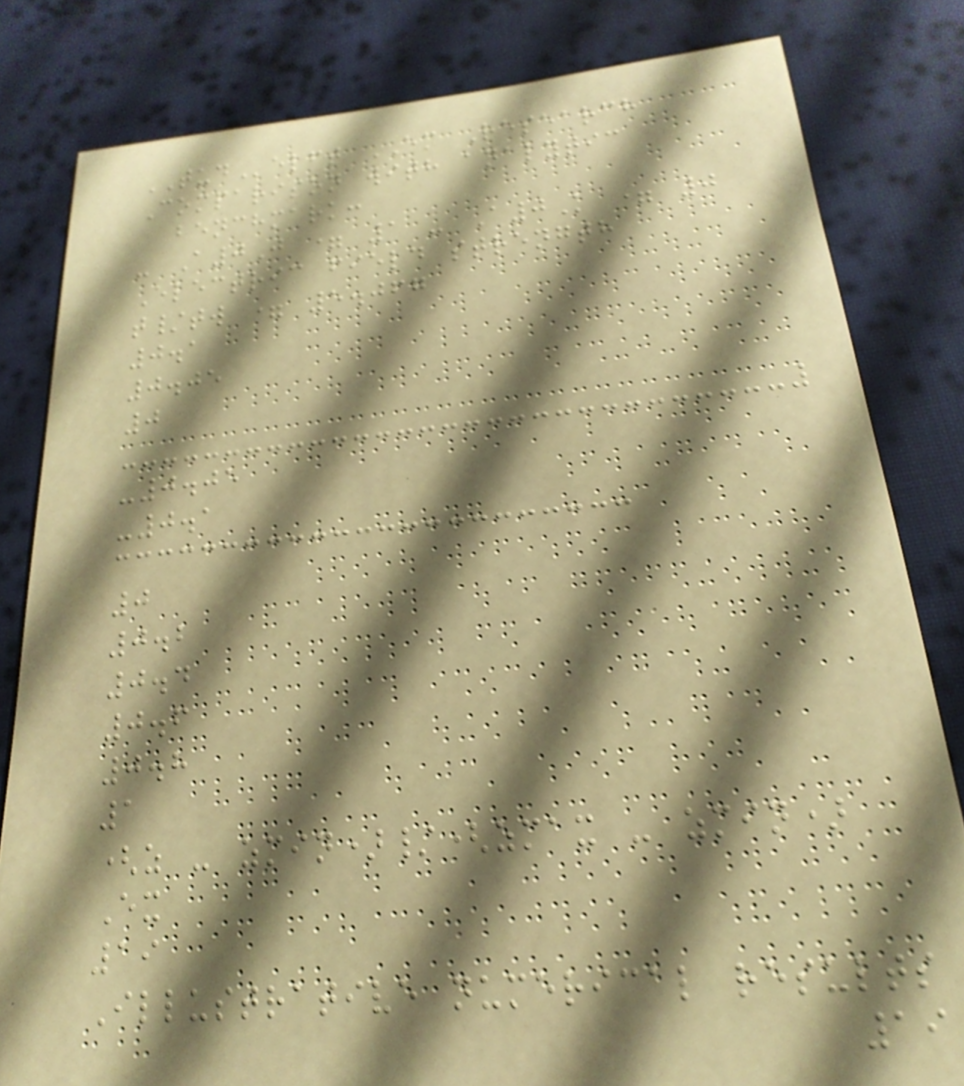TUDelft EM Research
Comparison with analytic
benchmark:
- A0J = 1 - A0K = 0
Electric field strength
t/tw = 5.067
0.1
0.05
0
-0.05
-0.1
0
0.2
0.4
0.6
0.8
1
(z - zmin)/(zmax - zmin)
Ex
19
Illustrative numerical results
19
